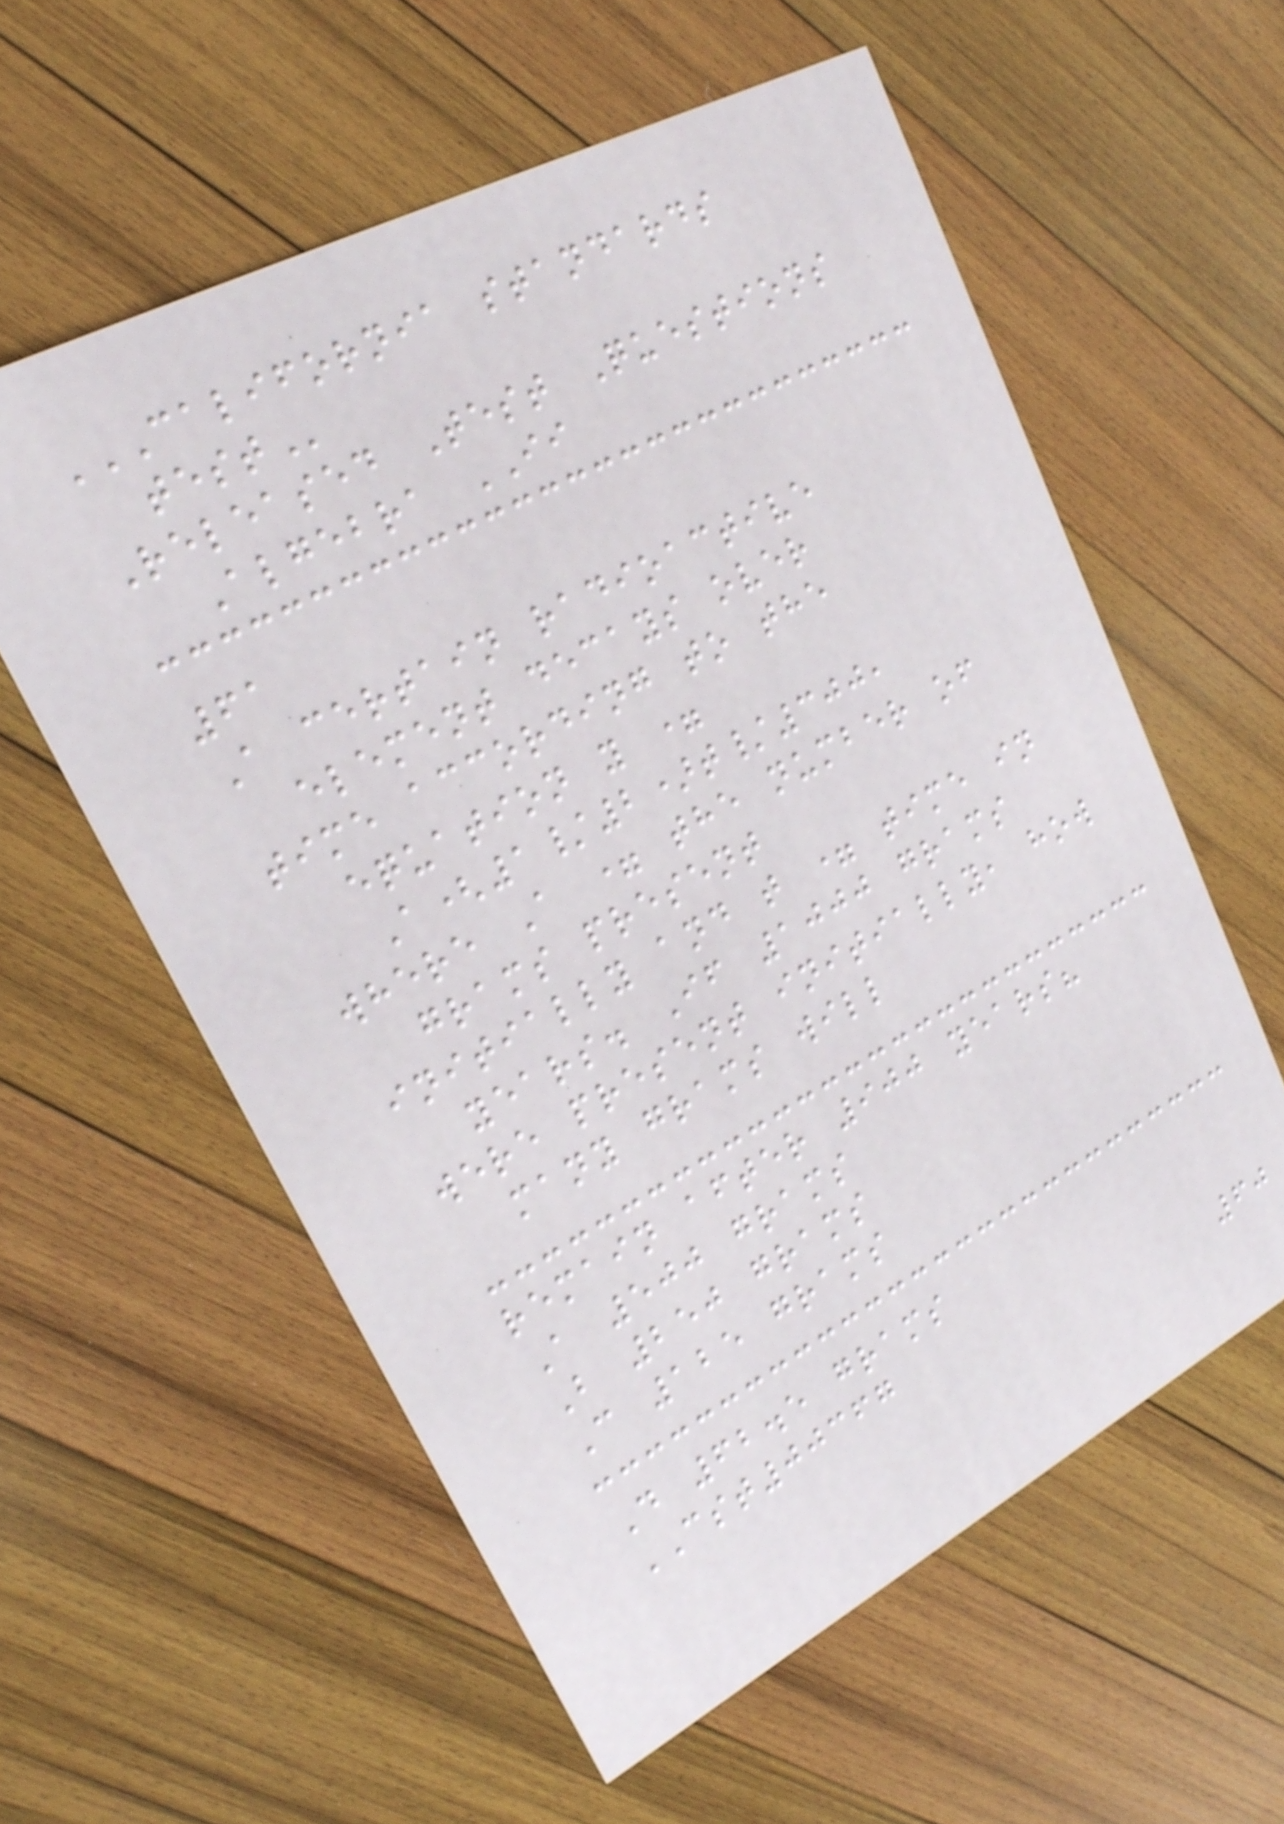CALIFORNIA STANDARDS
TEST
Released Test Questions
Algebra II
61
A certain radioactive
element decays over
time according to the
equation y =
A(1/2)t/300,
where A = the number of
grams present
initially and t = time in
years. If 1000 grams
were present initially, how
many grams will
remain after 900 years?
A 500 grams
B 250 grams
C 125 grams
D 62.5 grams
CST00367
60
